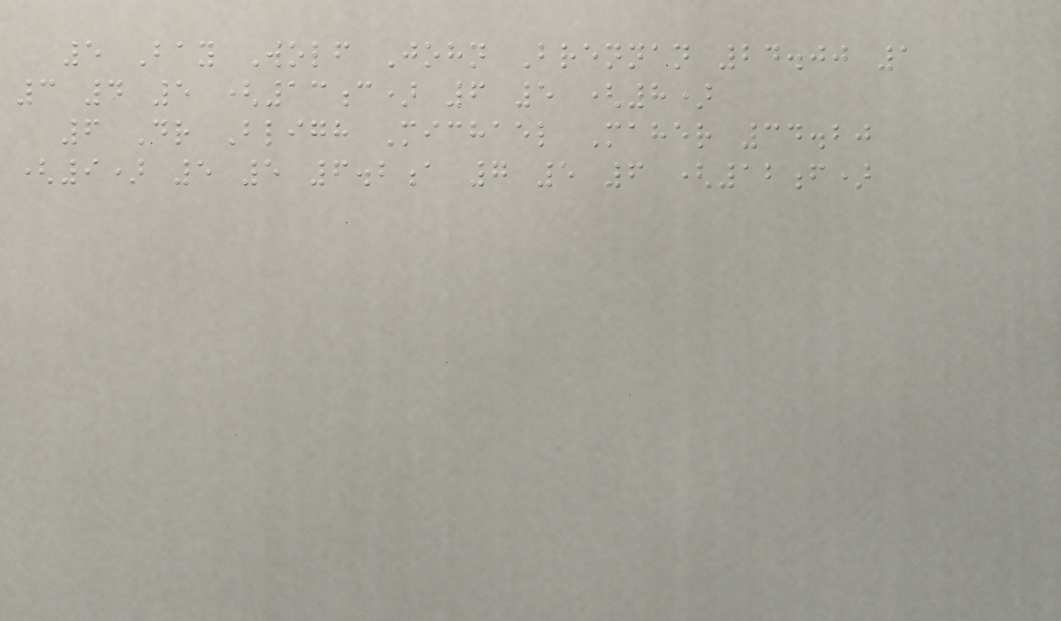5 Bay Wolf John Brennan 24.00 1
3 4 5 (13c) 6 5 (8)
6 Dr Bligh Michael Maher 34.20
(9) 5 5 6.2a 7 5 6 (12f)
